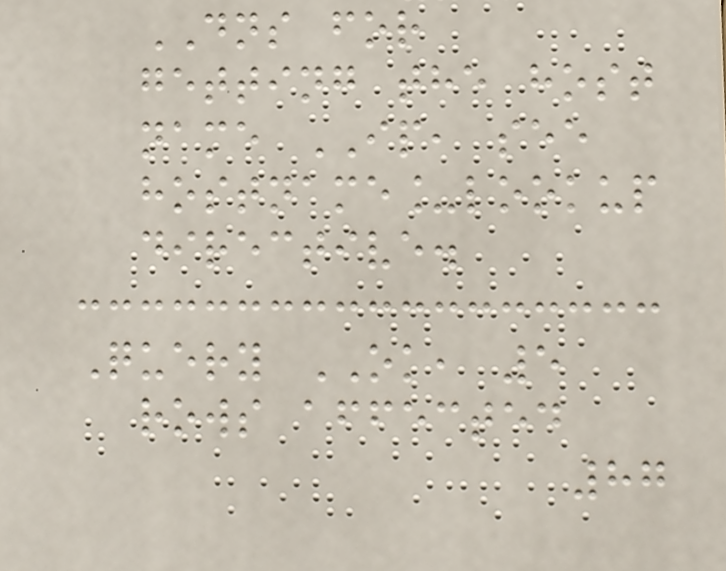DNS for
getting the host
name IP, see
hostname_lookup
directive.
Query OK, 5
rows affected
87
